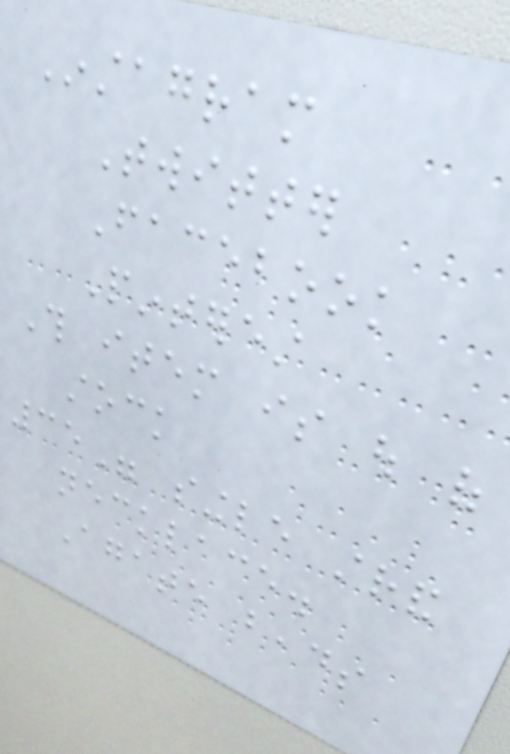Instagram
Twitter
Facebook
Pinterest
This item is out of
stock
35" single strand
necklace.
Agate beads
